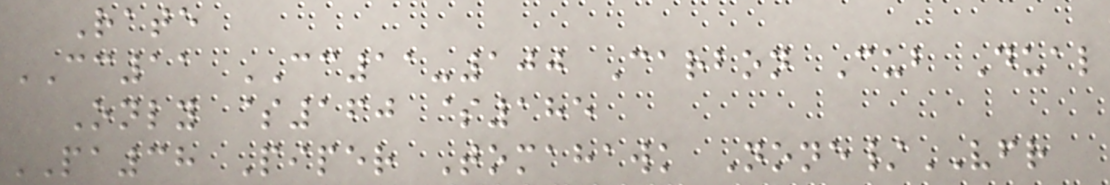Rate
CC11 CC11-100 Carbon Cub Dual
Only $160 $185
PA38 Piper Tomahawk None/VFR
